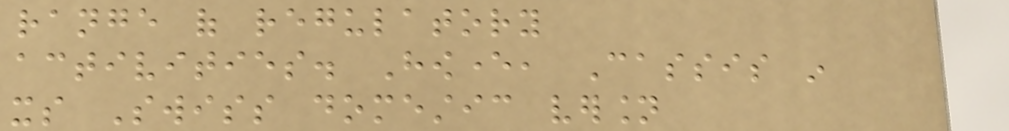range of regulatory
activities. However, Cassis in
its Swiss domestic version
